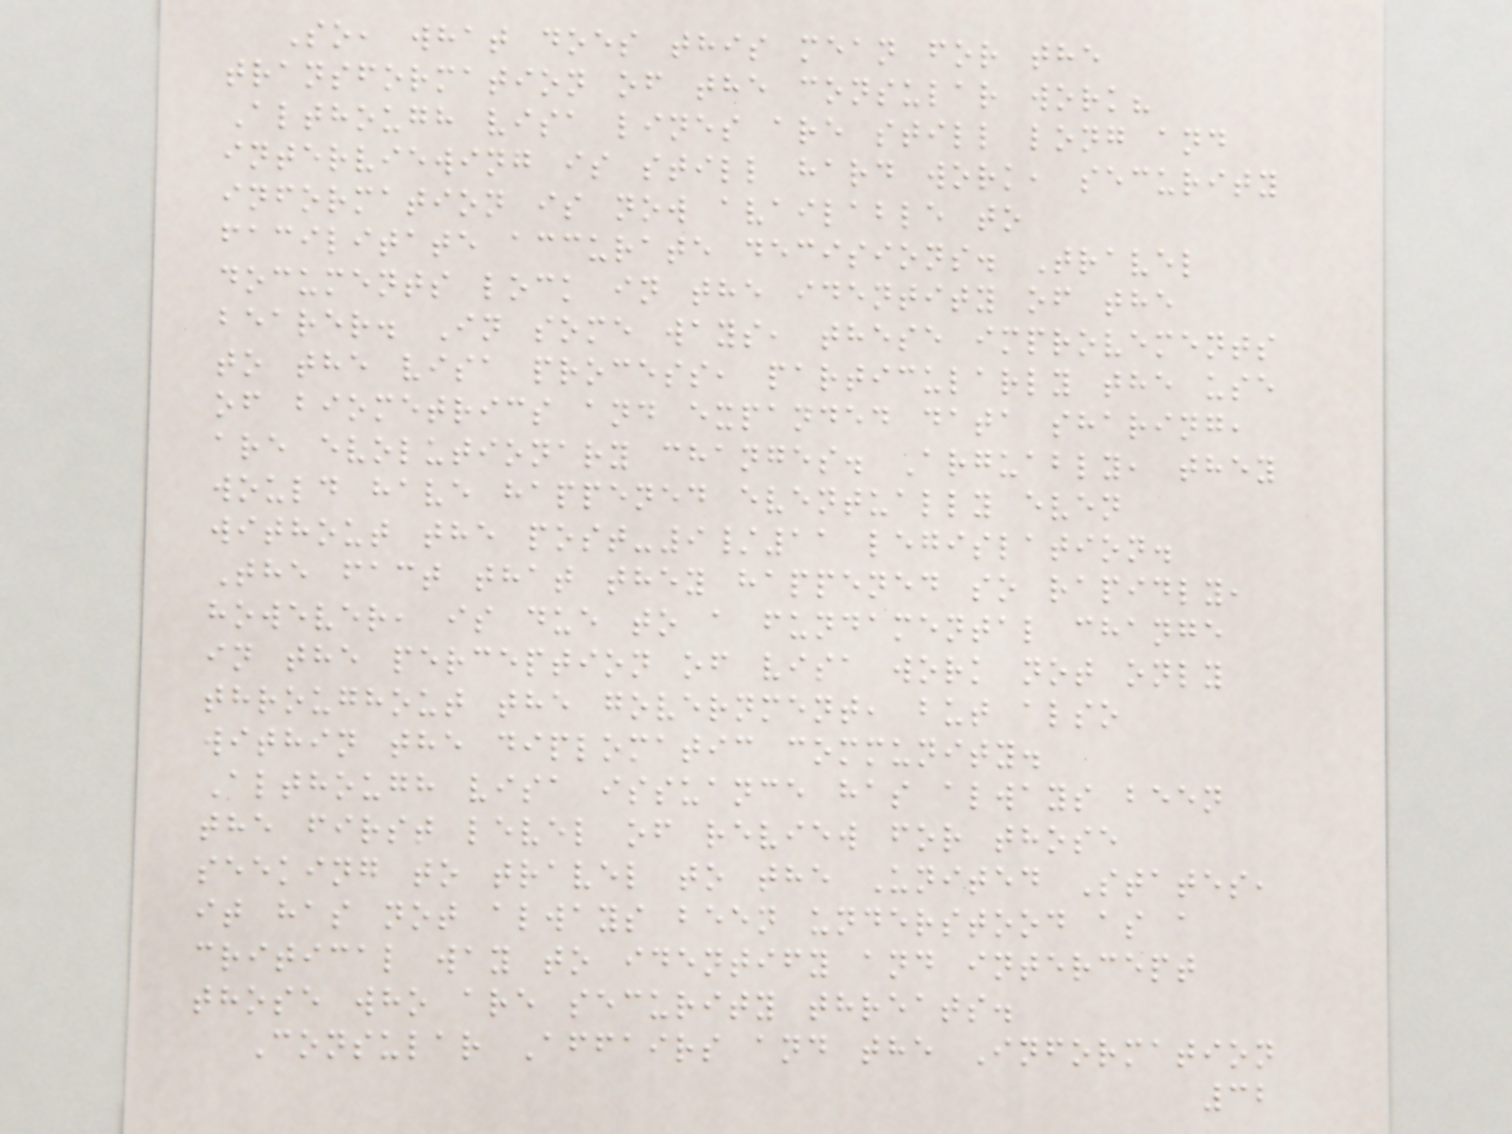So, what does this mean for the
transformation of the consular work?
Although visa lines are still long and
interviewing is still hard work, security
information is now available to
facilitate accurate decisions. Travel
documents lock in the identity of the
bearer. In some ways, these improvements
to the visa process, particularly the use
of biometrics and expanded data sharing,
are evolutionary changes. Arguably, they
would have happened eventually even
without the post-9/11 legislation.
The fact that they happened so rapidly,
however, is due to a fundamental change
in the perception of visa work not only
throughout the government, but also
within the diplomatic community.
Although visa issuance has always been
the first level of review for those
seeking to travel to the United States,
it has not always been understood as a
critical way to identify and intercept
those who are security threats.
Consular Affairs and the Information
32
